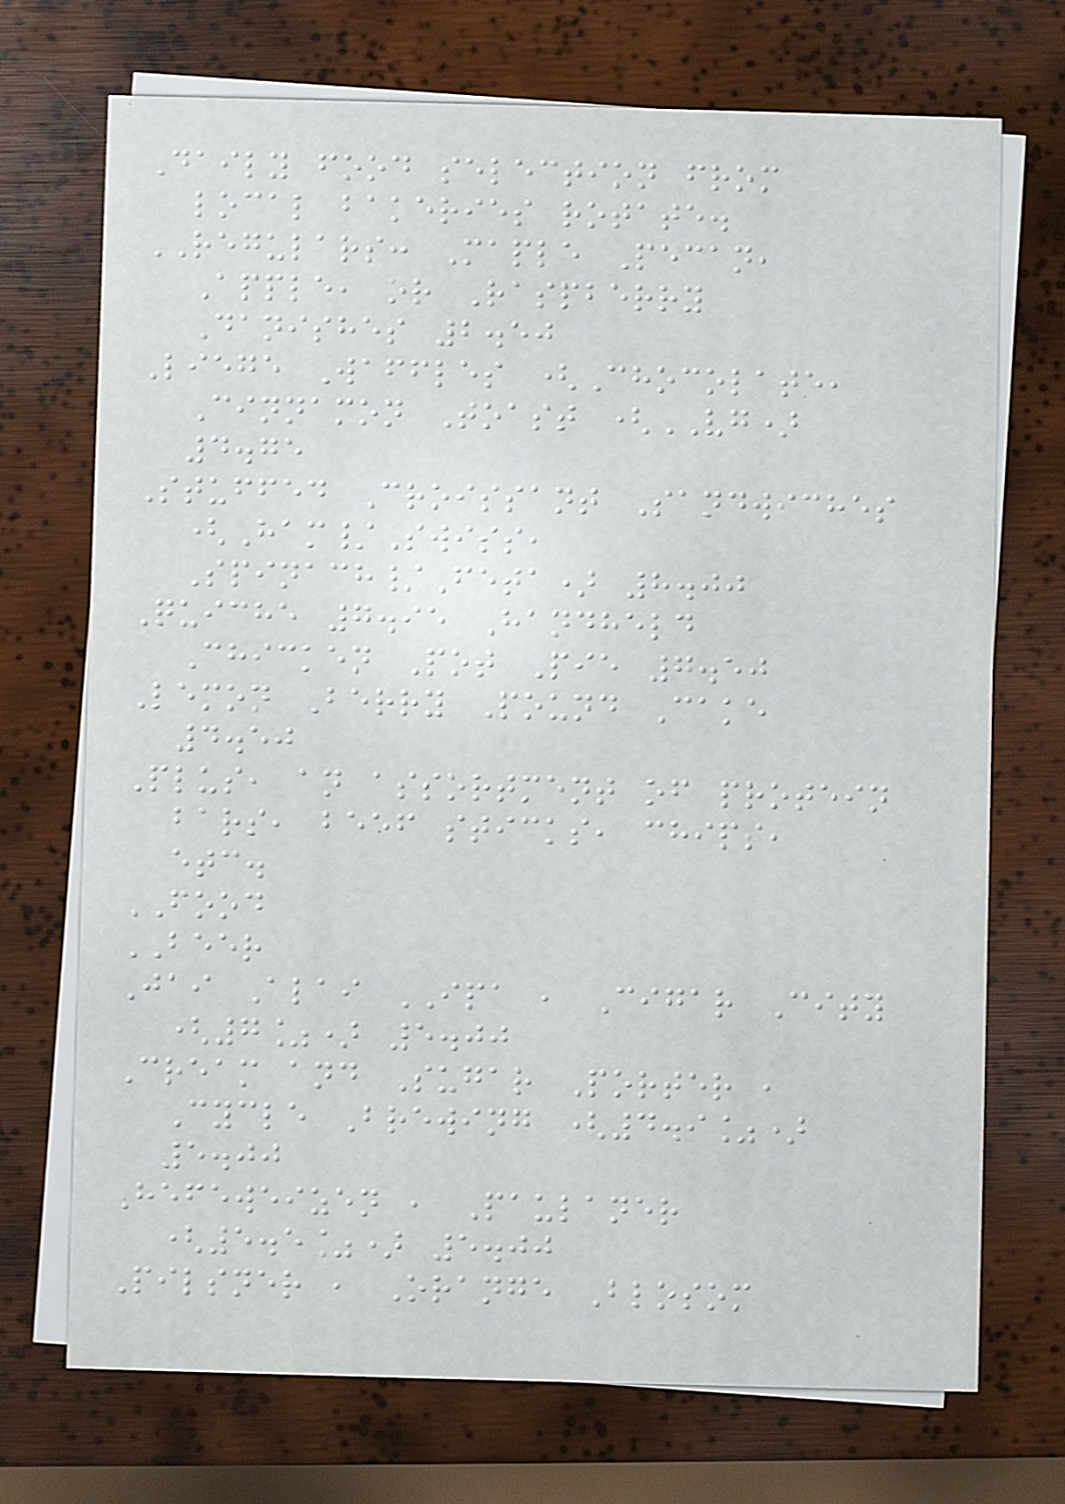Daily food selection from
local bakeries rotate.
REGULARS: Maple Pecan,
Apple, or Raspberry
Danishes 2.50
Liege Waffles (Chocolate,
Cinnamon Toast (VG)
4.75
Stuffed Croissant Sandwiches
(Ham/Swiss,
Spinach/Feta) 8.00
Quiche 7.95 Handheld
Chicken Pot Pie 7.50
Lemon Berry Pound Cake
4.50
Plus, an assortment of protein
bars, beef sticks, chips,
etc.
FOOD
BEER
Jai Alai IPA , Cigar City
(7%) 5.00
Cream and Sugar Porter ,
Cycle Brewing (4.9%)
5.00
Hefeweizen , Paulaner
(5.5%) 5.00
Pilsner , Orange Blosom
